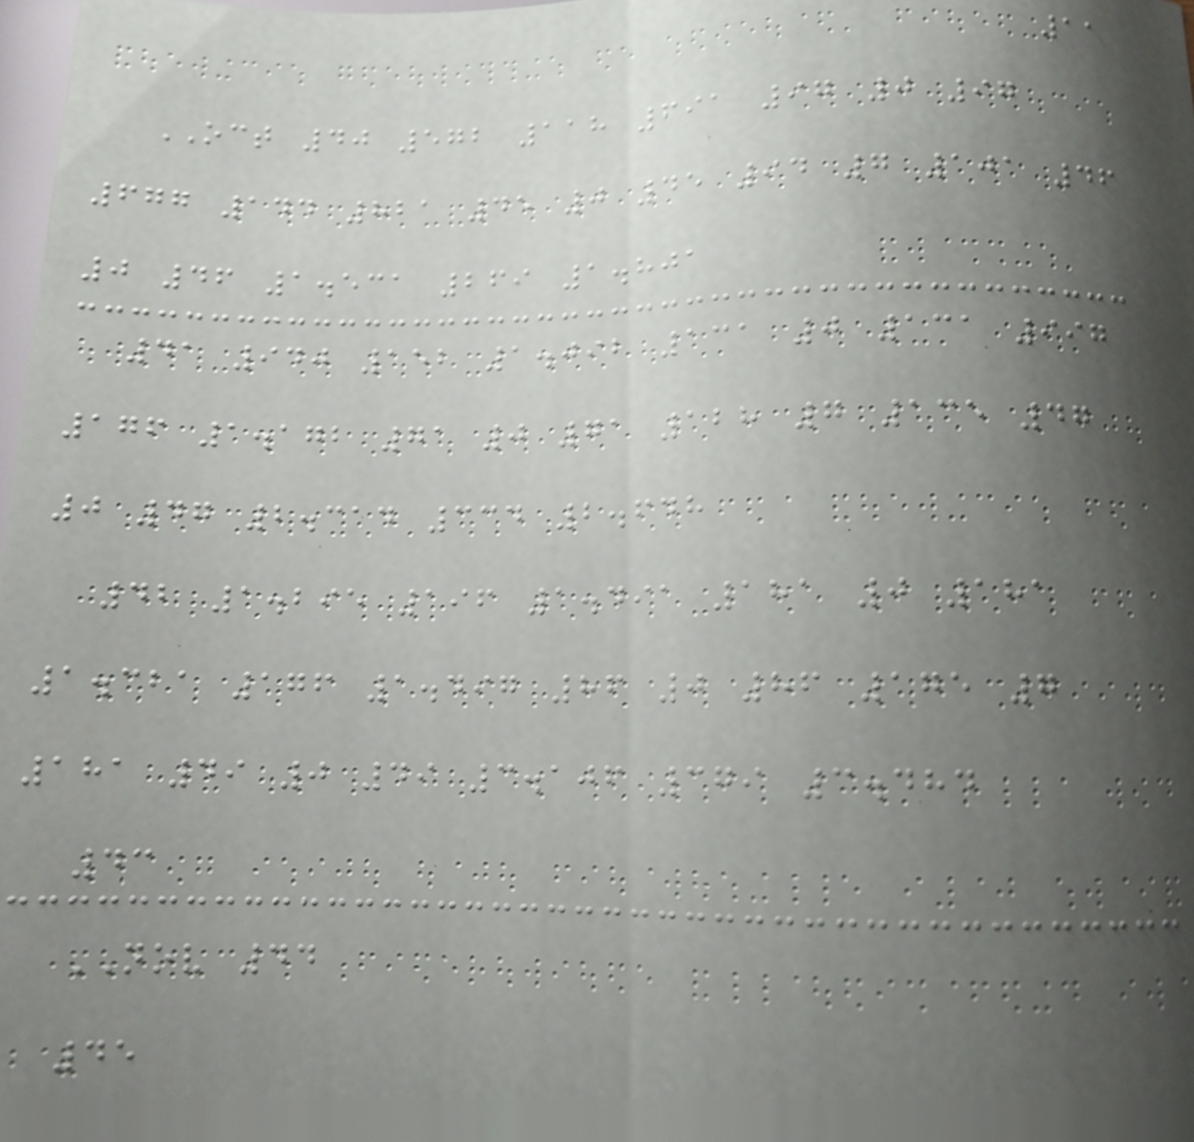11
OCT 40 572 118 691 97 0 97
677 144 821 45 0 45 94 7 101 46
0 46 1.531 269 1.801
41 940 152 1.092 131 0 131 997
176 1.172 71 0 71 128 7 135 47
0 47 2.314 334 2.648
42 1.295 196 1.491 181 0 181
1.321 176 1.497 86 0 86 175 7
181 49 0 49 3.106 379 3.484
43
NOV 44
45
